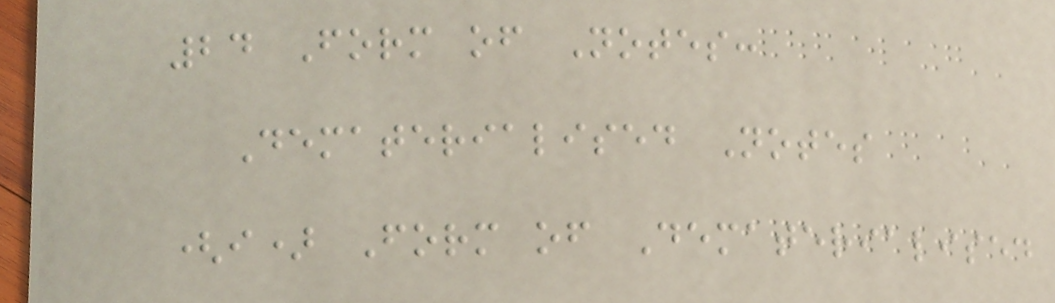24 Form of Notes:
Dematerialised Notes
(i) Form of Dematerialised
